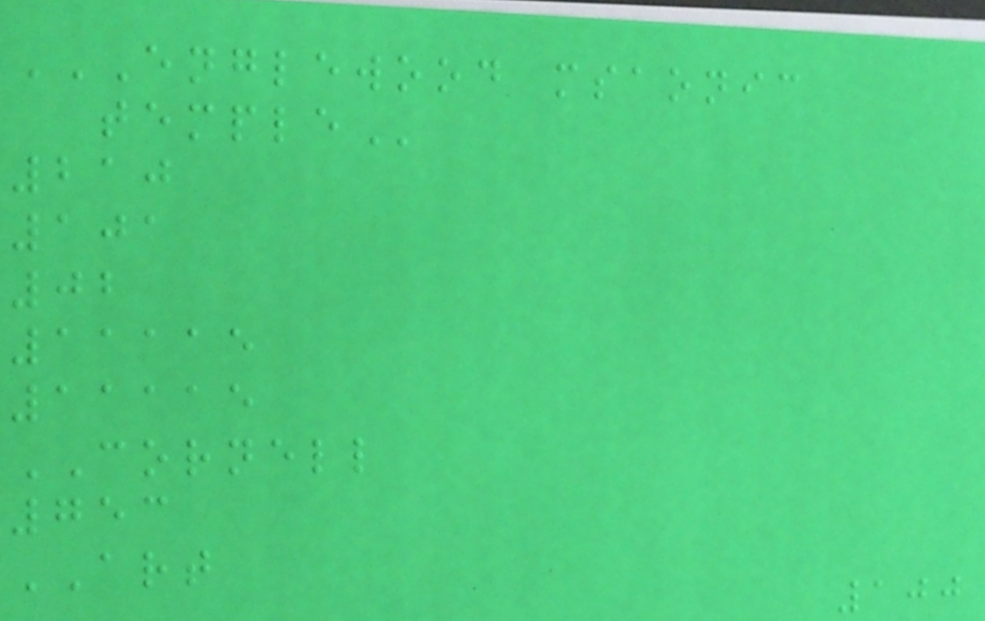ENGLEWOOD MSAONIC
TEMPLE
210
101
02
11115
11115
CORNELL
753
ART
100
